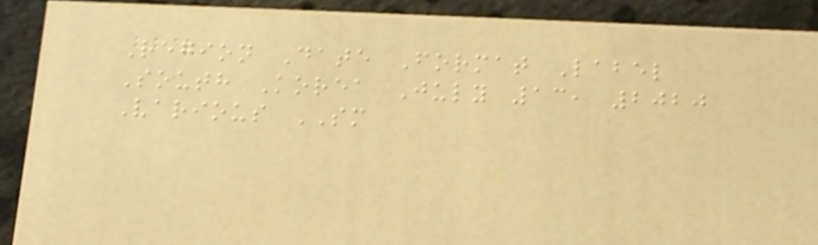Region Date Format Label
South Korea July 13, 2020
Various SM
